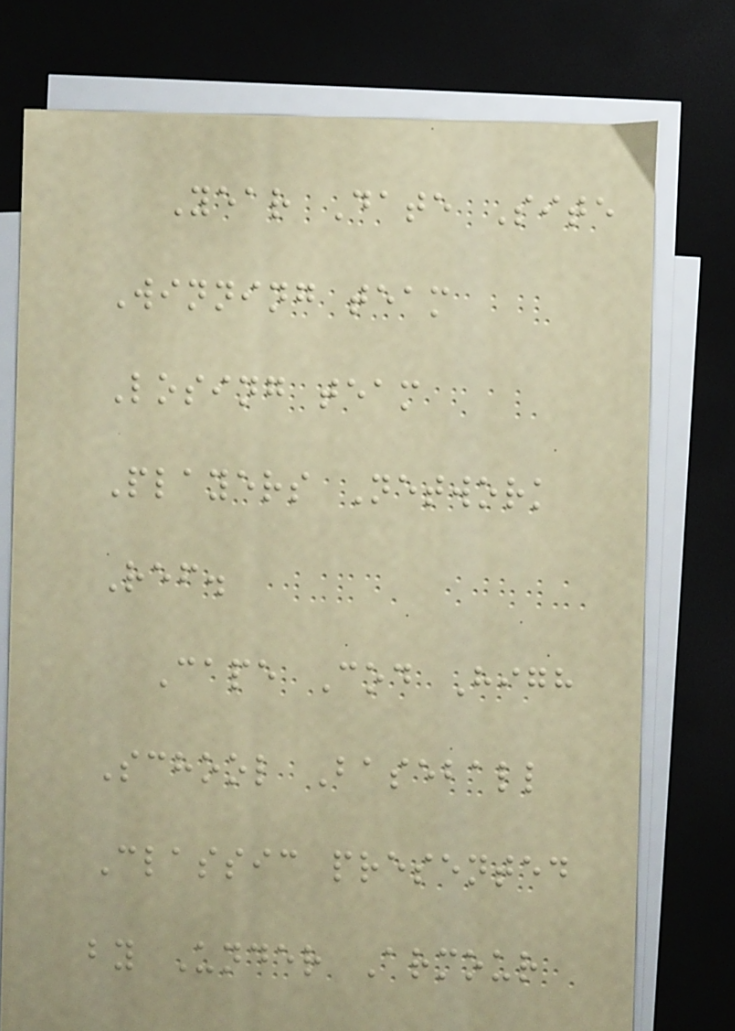Year Date Site
Winning team
Losing team
Players Network
Ref.
Cape Cod High
School Baseball
Classic presented
by Under Armour
